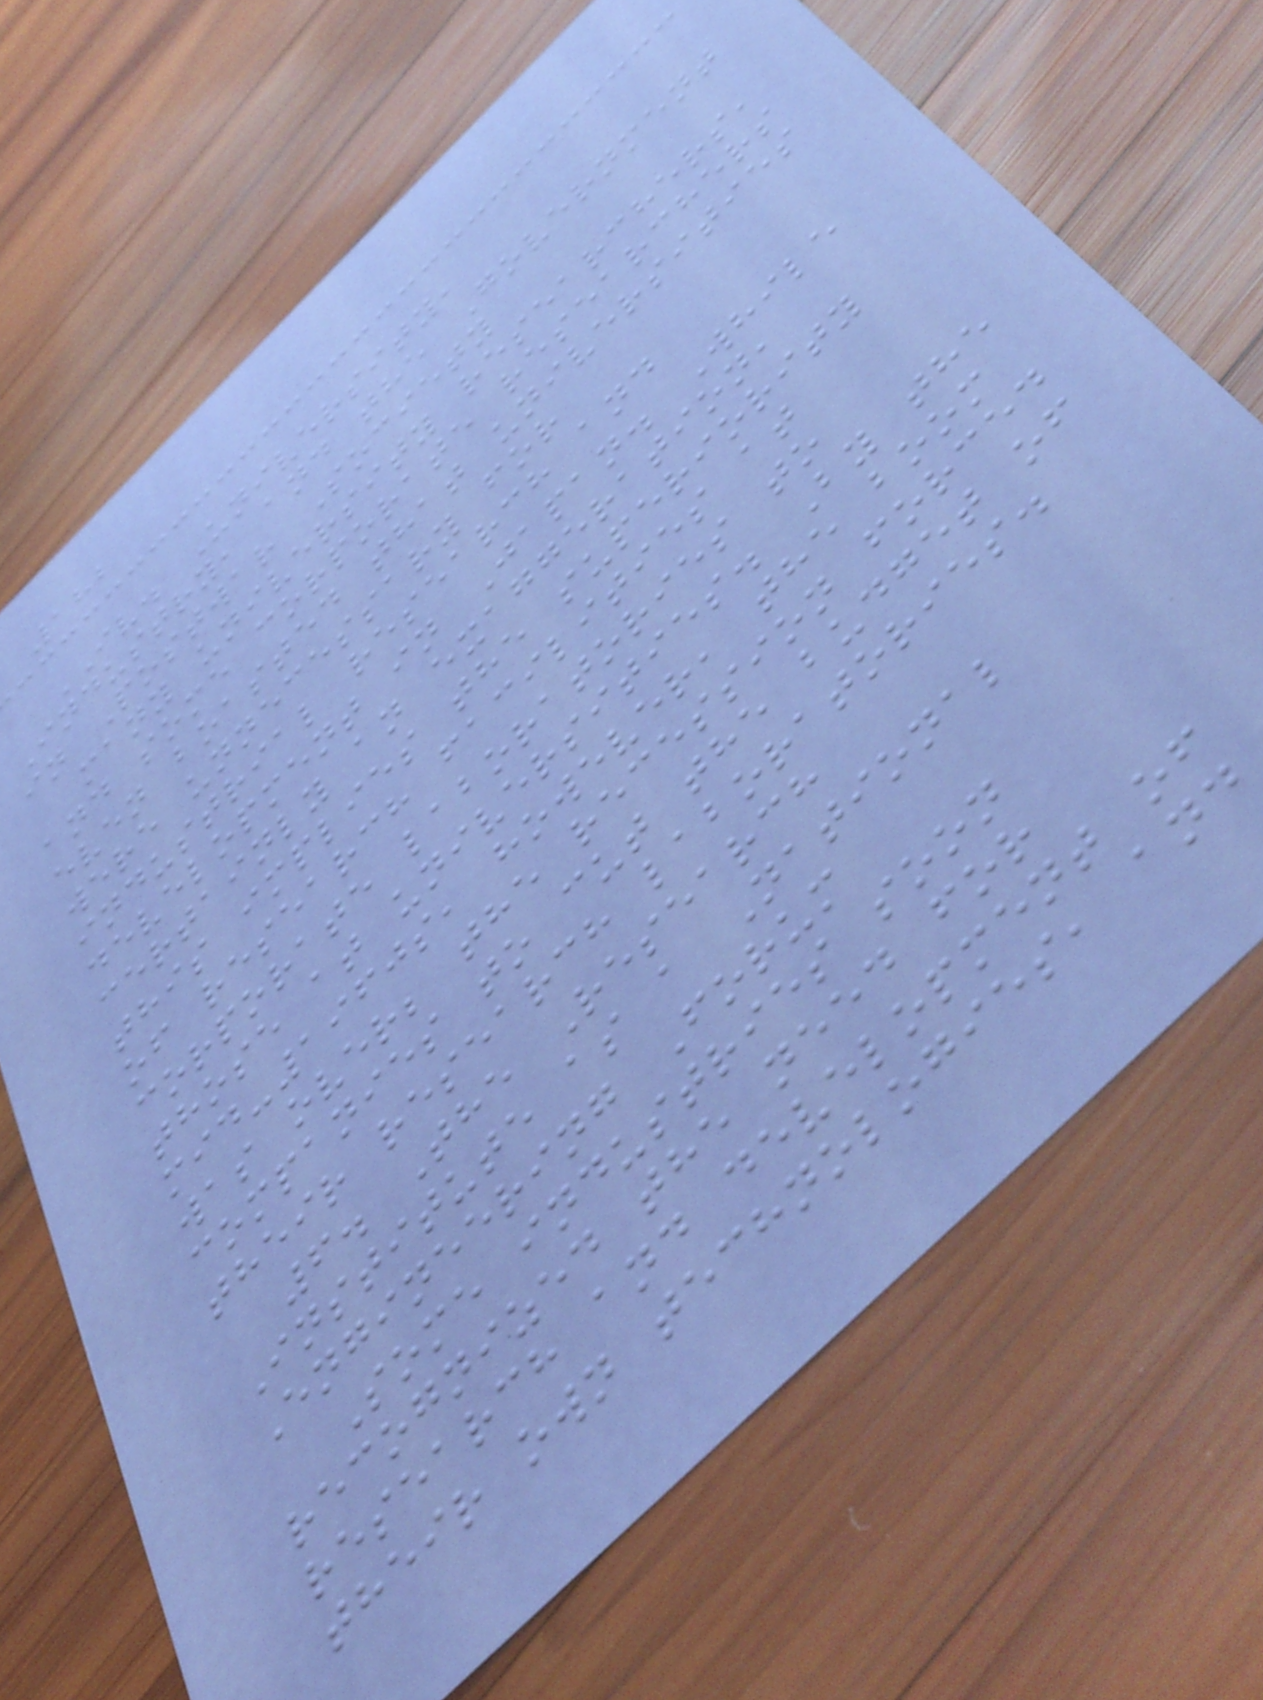182
IV. University,
Industry, and the Government
in Postwar Society
many university researchers,
and some corporate researchers
even boasted that universities
were unnecessary for
industrial research and
development in Japan. While
certainly an exaggeration,
this implies the superiority
of research facilities at
corporate laboratories to
those at universities. By the
mid-1960s, however, the boom
was over; the recession forced
companies to cut the budget of
their research laboratories.
6. The Research
Institute as a National
Engineering Forum
Some industries soon
recognized the need for
research and development of
their own technologies, and
